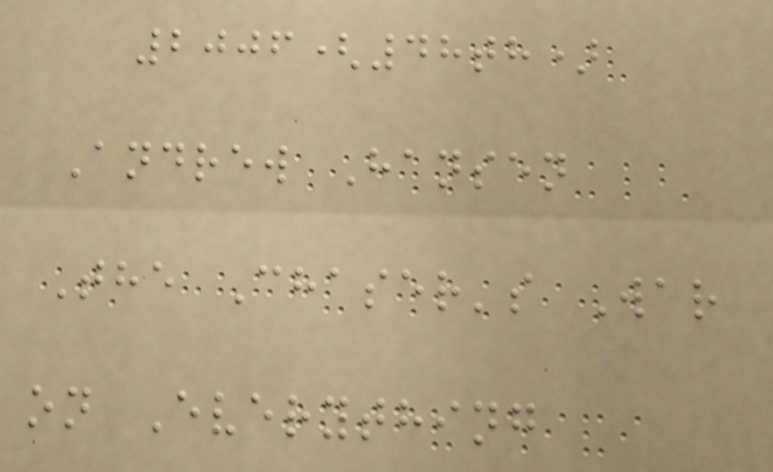2006(48th)
Andrew Hansen
The Chaser's War
on Everything
